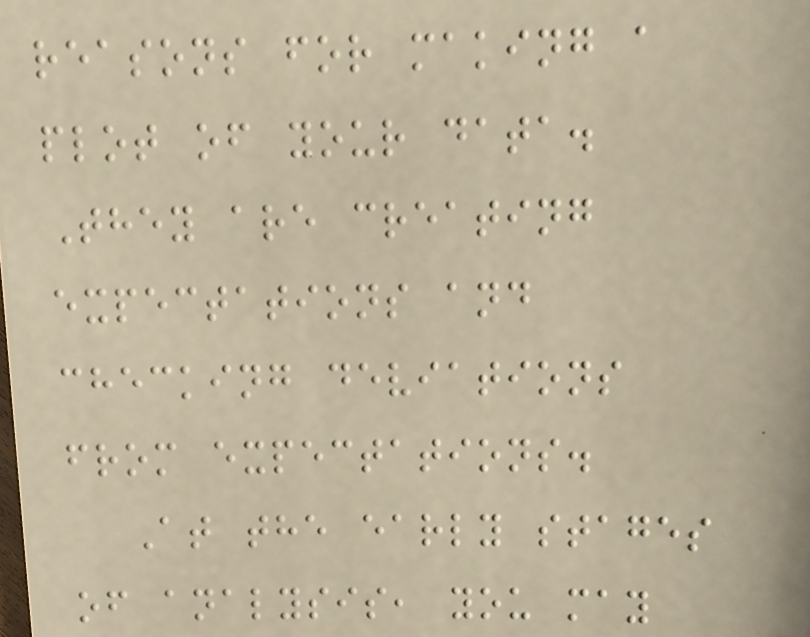reasons for making a
plot of your data.
They are creating
expectations and
checking deviations
from expectations.
At the early stages
of analysis, you may
